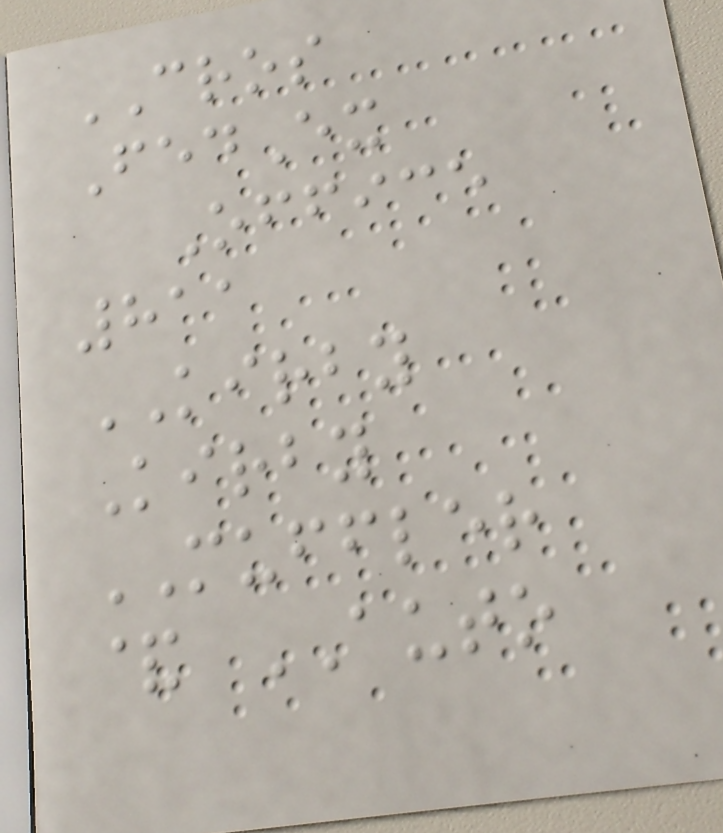CROS
FedEx
Office
811
KIRBY
Kirby
MUFFLER
& AUTO
